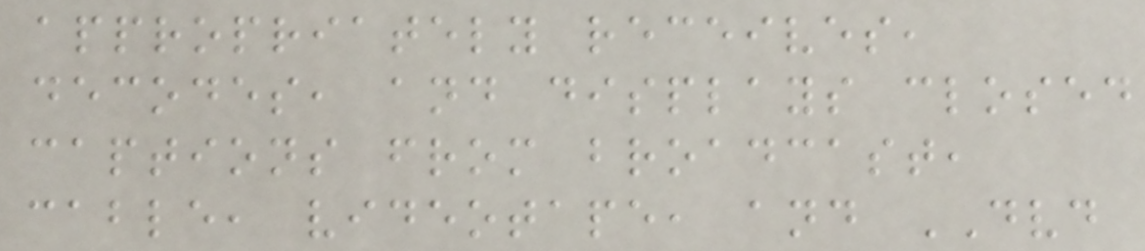appropriately receives,
decodes, and displays closed
captions from broadcast,
cable, videotape, and DVD
